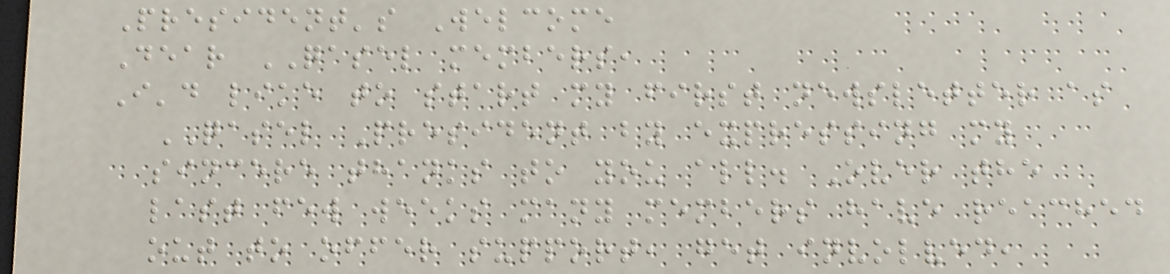President's Welcome
Dear QASEL members,
I'd like to start my first newsletter as
QASEL President by expressing my
sincere thanks to you all. Over the
last few weeks many members have reached
out to offer support, get involved,
